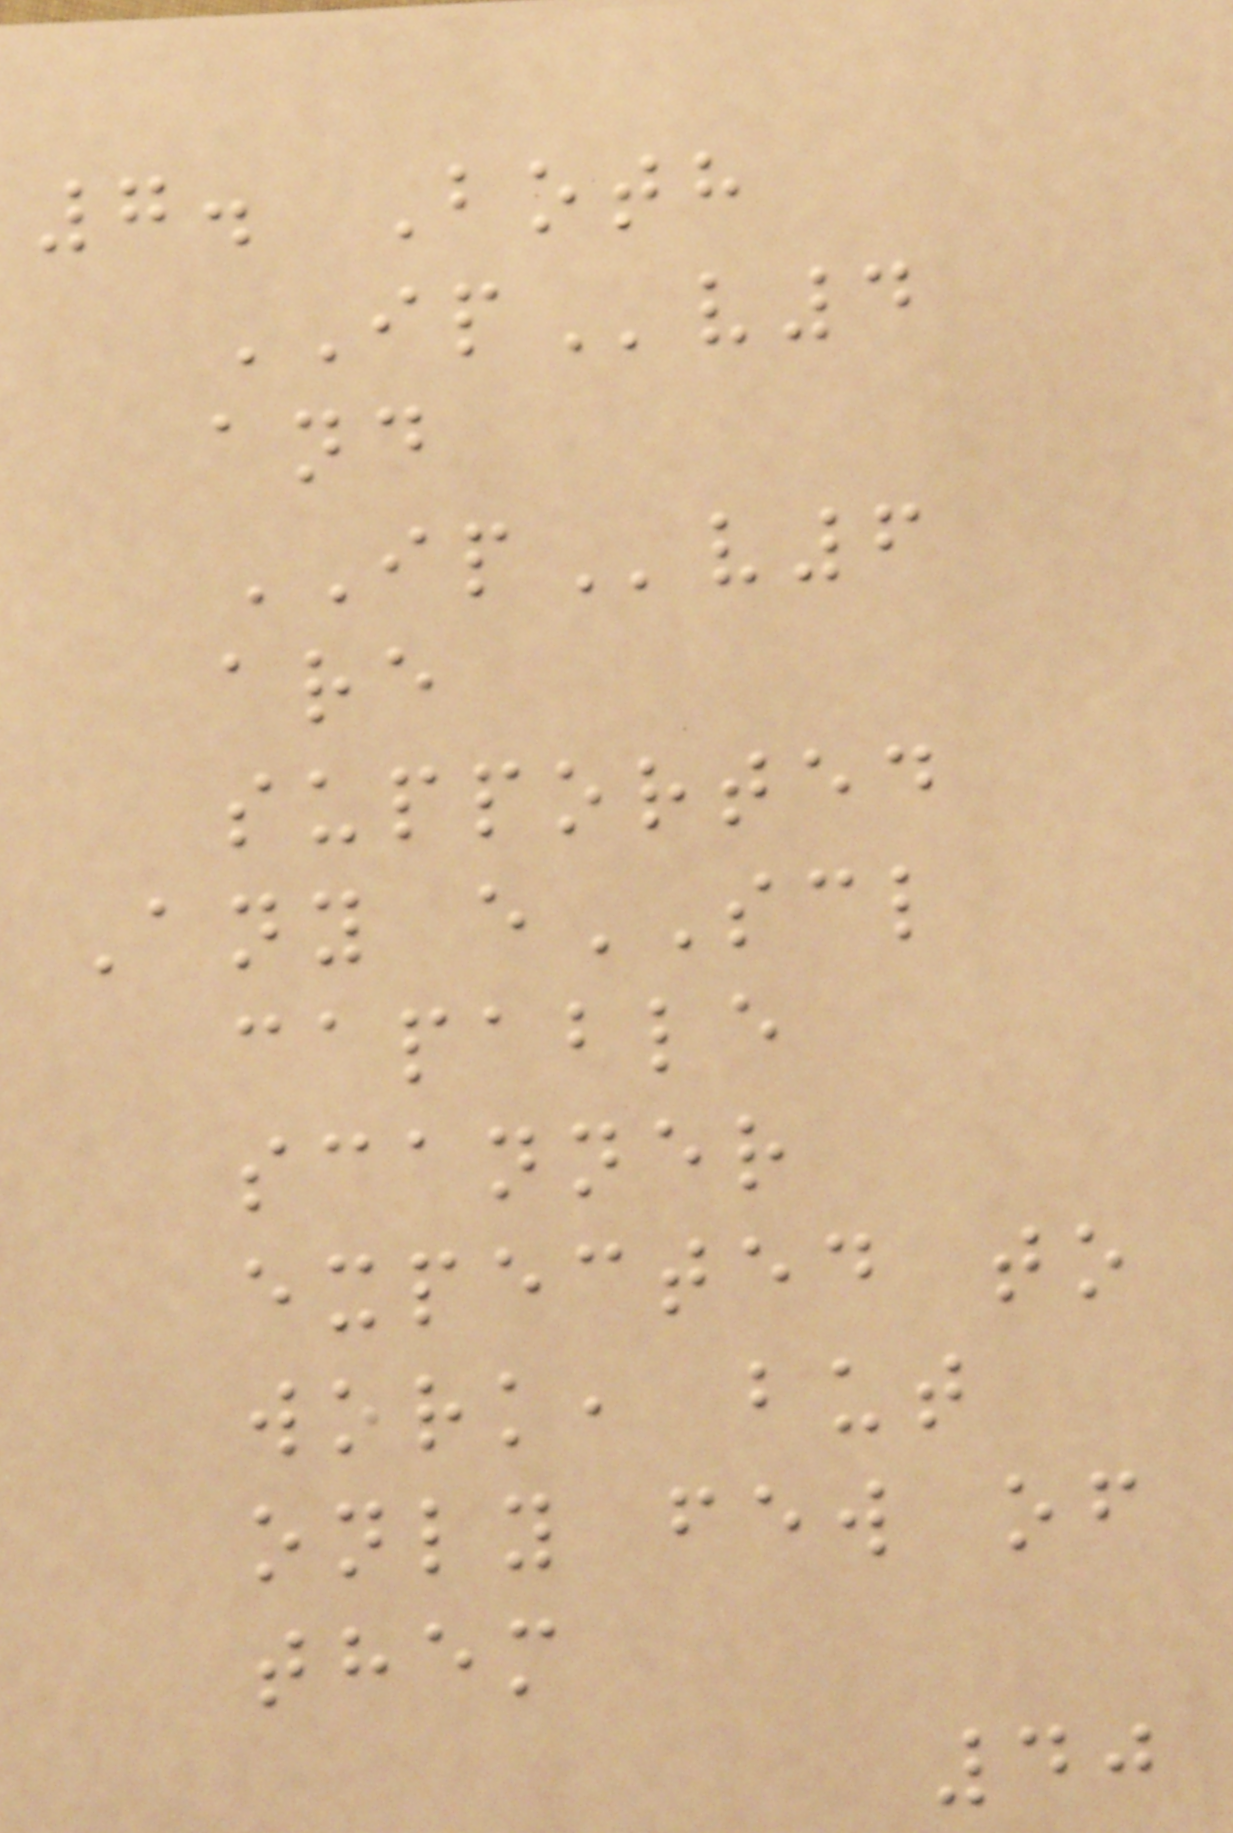7. Both
IPv4
and
IPv6
are
supported
Any eSCL
capable
scanner
expected to
work, but
only few of
them
40
